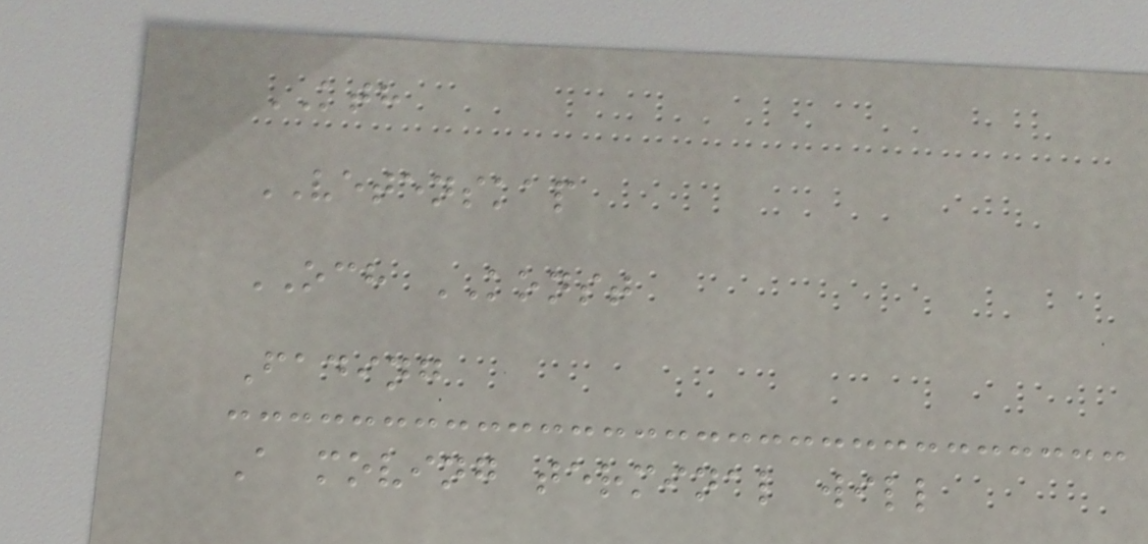KTH
VETENSKAP
OCH KONST
Fading
A moving terminal will
